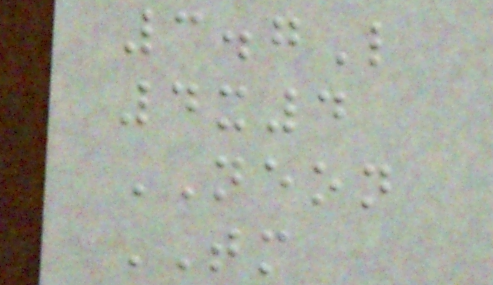3.7L
4x4
NEON
TM
